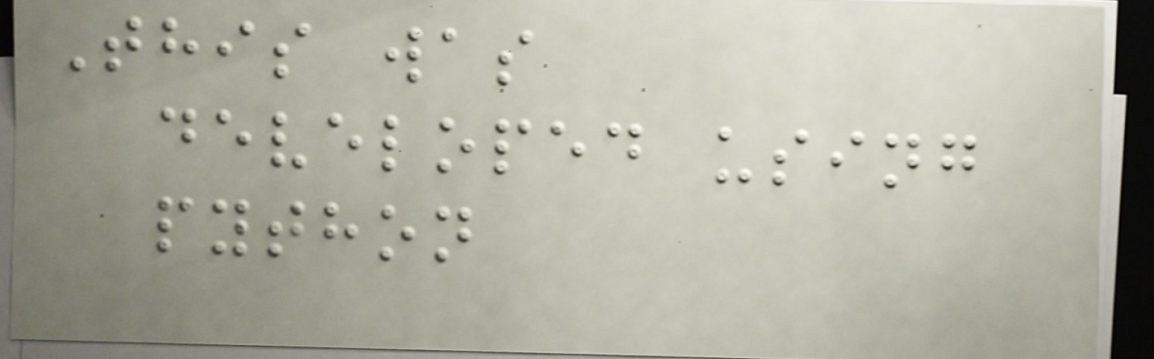This was
developed using
python
